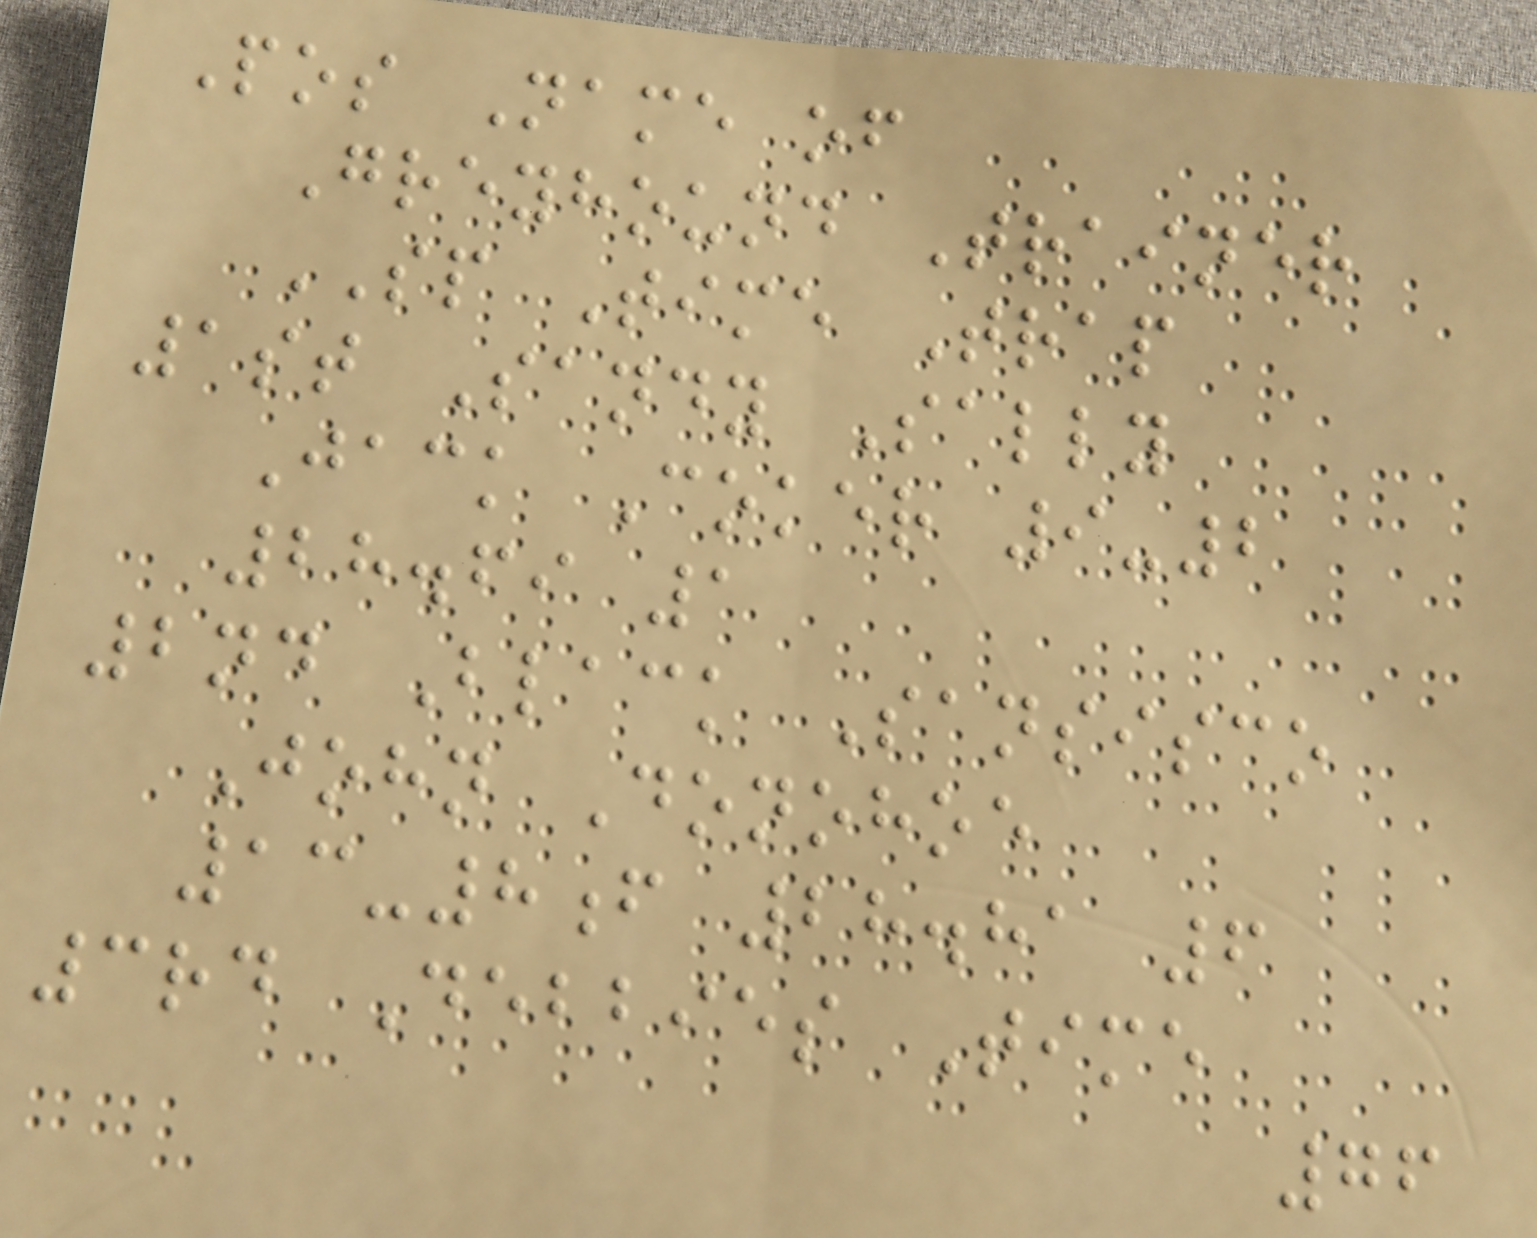Pos Name of
Greyhound Trainer
SP Time Trap
1st Sandy Sally
Jack Coker 9-2
28.69 1
2nd Black Sansisco
John Donohoe
13-8f 28.81 6
3rd Debbies Time
76
